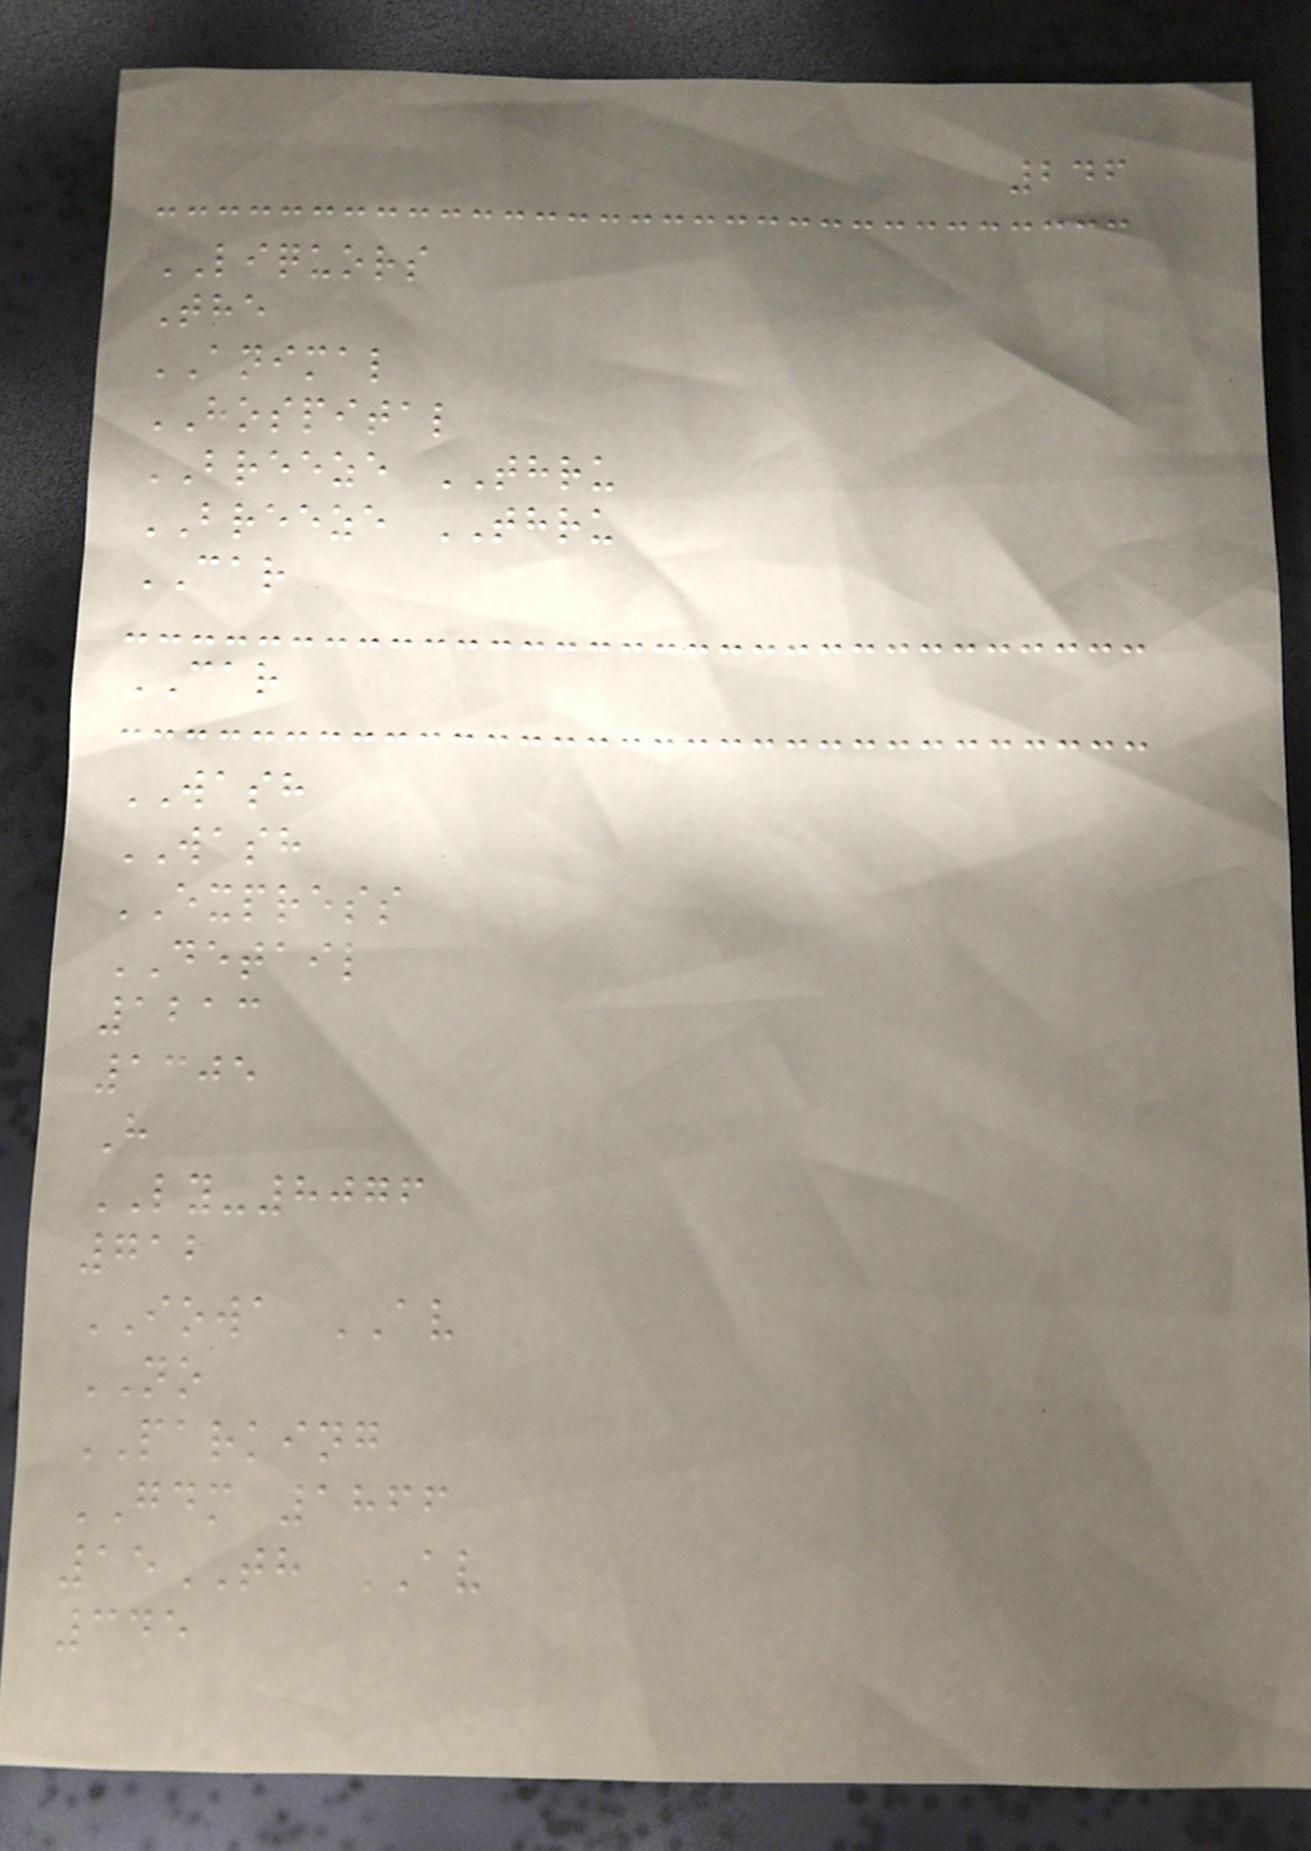246
LIQUORS
The
ANIMAL
HOSPITAL
BREEZE THRU
BREEZE THRU
CAR
CAR
WASH
WASH
EXPRESS
DETAIL
1213
1305
H
LY-8076
712
IOWA AV
NO
PARKING
GDM 1866
15TH AV
345
